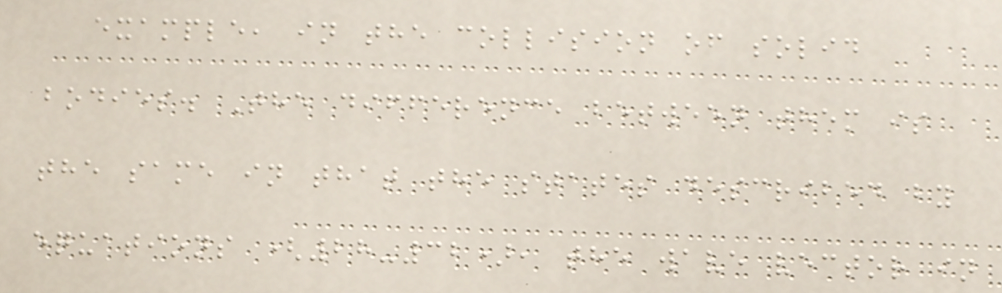example, in the collision of solid
bodies. The difference between them is
the same in that the states described by
equations (28-32), the wave vector in
